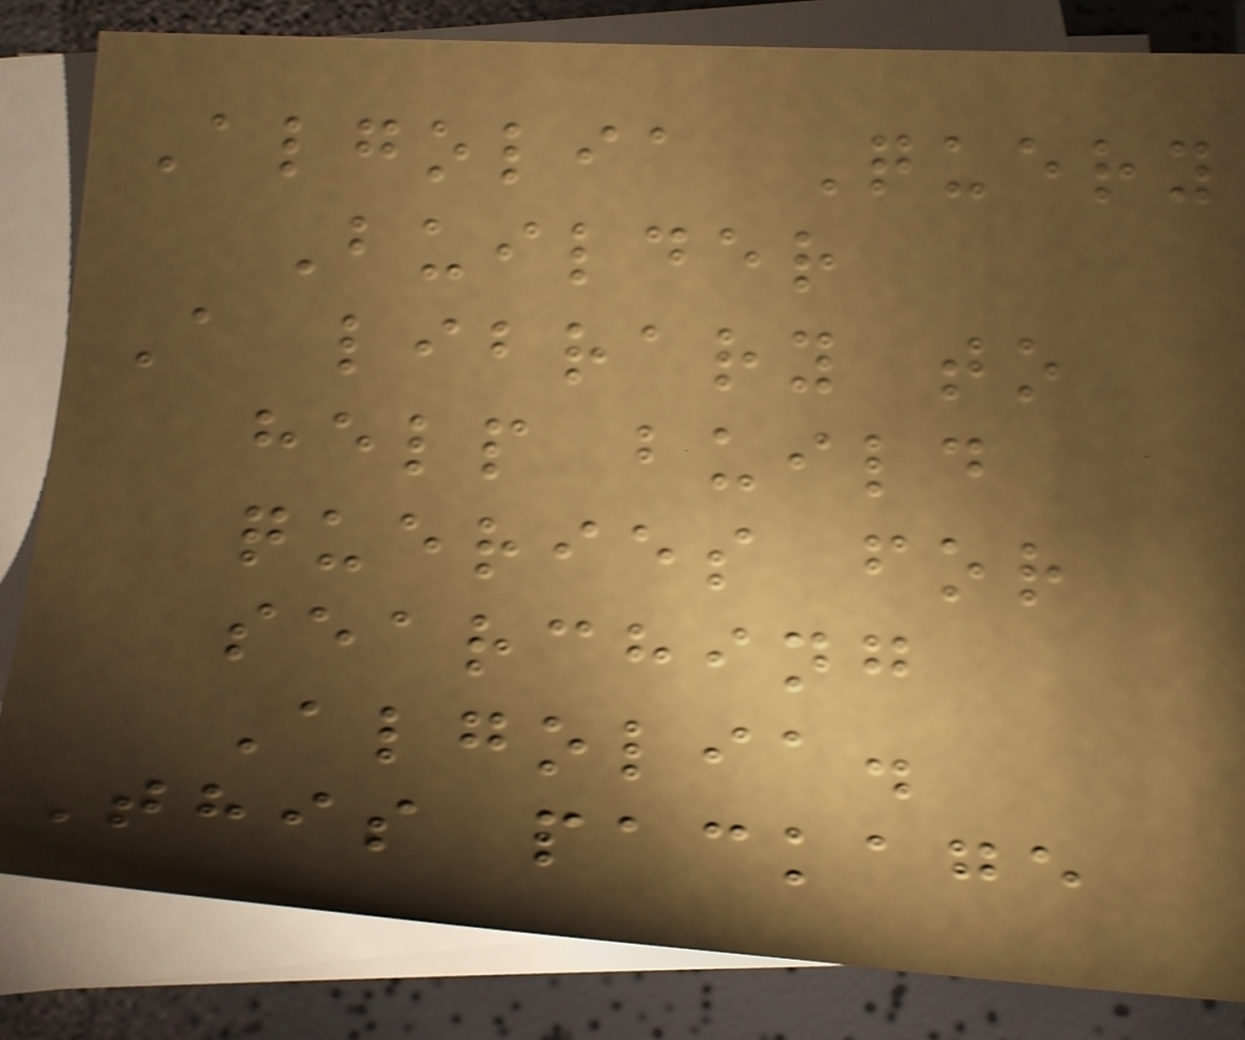Algolia Query
Builder
A library to
help build
queries for
searching
Algolia.
This package
